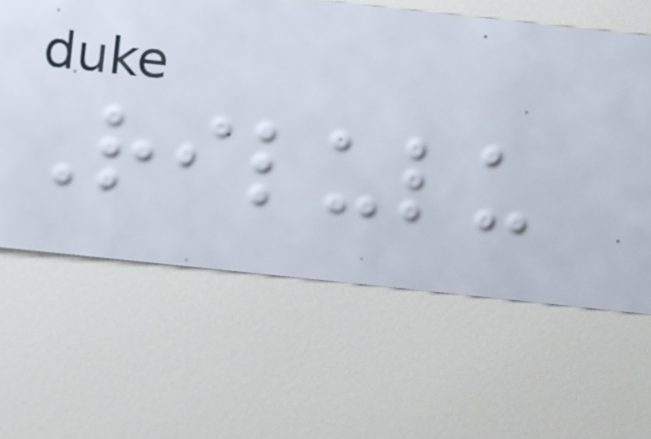Rilulu
